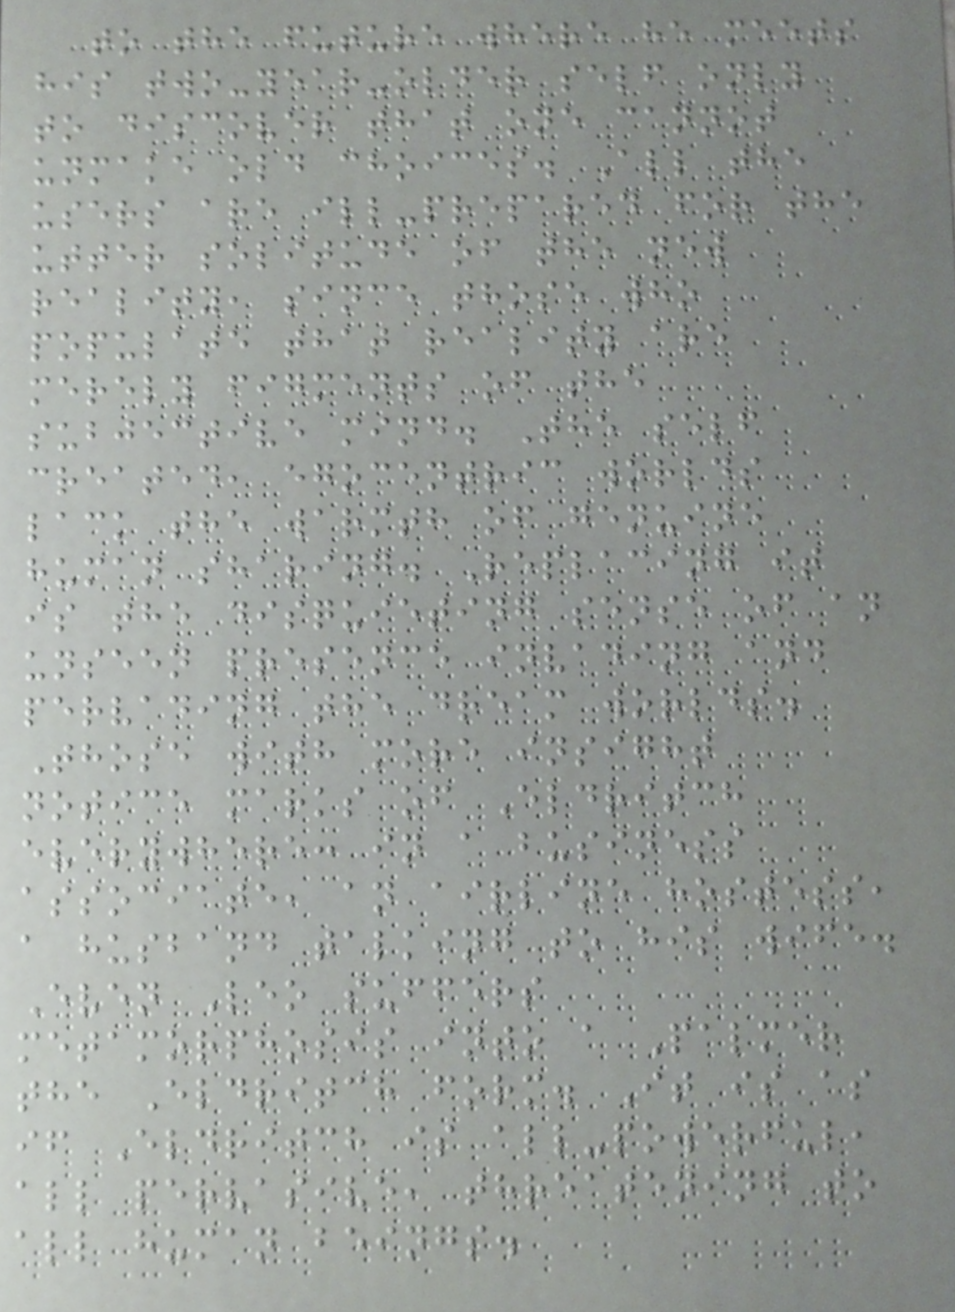to the future where he meets
his two-year-older self only
to discover that one cannot
unmake old choices. All the
users are ill-prepared for the
utter solitude of the new
reality, since those who
populate that reality are
merely figments of the
subjective mind. The self
created, egocentric worlds
lack the warmth of genuine
human sharing. Replacing it
is the disquieting sense of an
unseen presence invading and
pervading the dream worlds.
Those with more insight
notice marks of Eldritch
everywhere: in a business
associate, an airline hostess,
a husband talking to his wife.
Even Leo suffers
metamorphosis into a Palmer
the Eldritch form. It is as
if Eldritch is all-powerful,
all pervasive, threatening to
all human beings.
